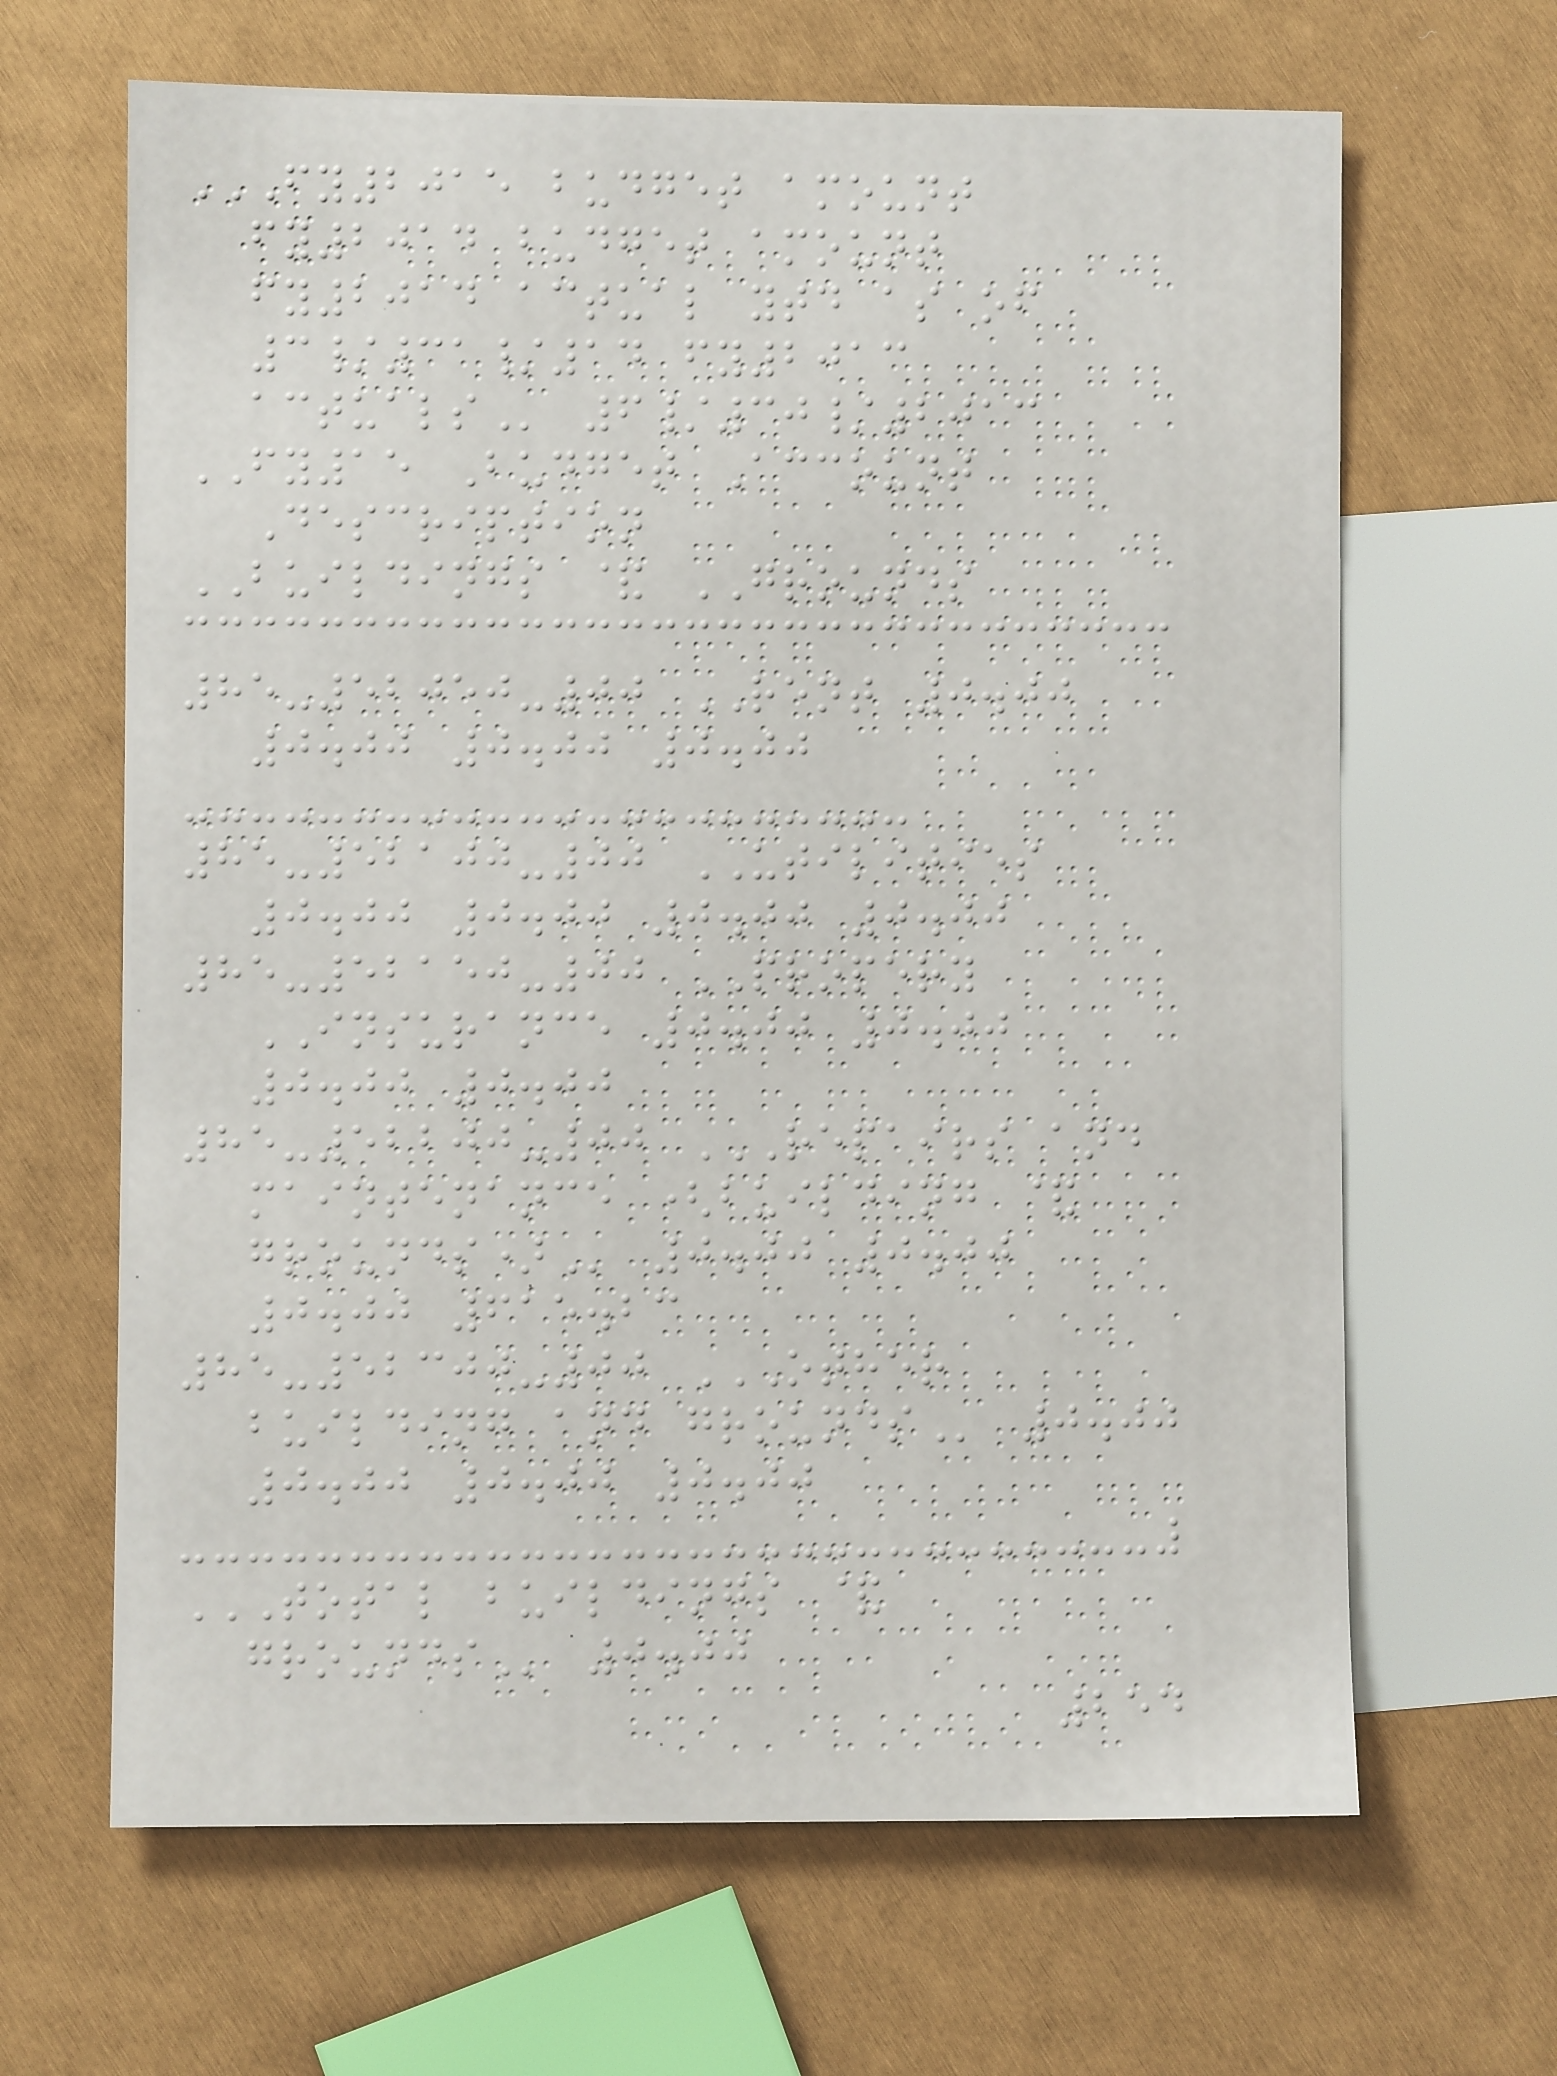FY2015 BUDGET AMOUNT
FY2014 BUDGET AMOUNT
FY2014 ACTUAL YTD AS OF
3/31/14 FY2013
ACTUALS 6/30/2013
FY15 Budget Account
Description
BUILDINGS & GROUNDS
85-52050-00 RENT 0.00
0.00 0.00 0.00
85-52100-00 UTILITIES
0.00 0.00 0.00 0.00
85-52150-00 PROPERY
INSURANCE 0.00 0.00
0.00 0.00
85-52200-00 REPAIRS AND
MAINTENANCE (BUILDING &
GROUNDS) 0.00 0.00
0.00 615.23
85-52300-00 OTHER
BUILDING AND GROUNDS 0.00
0.00 0.00 0.00
TOTAL BUILDINGS &
GROUNDS 0.00
254
